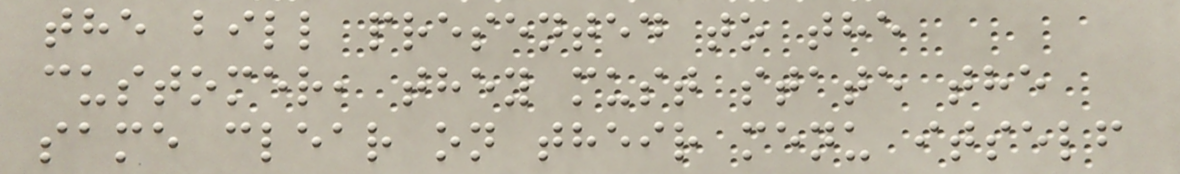the bill presented to the
customer, they must state the
same clear on their menu itself
